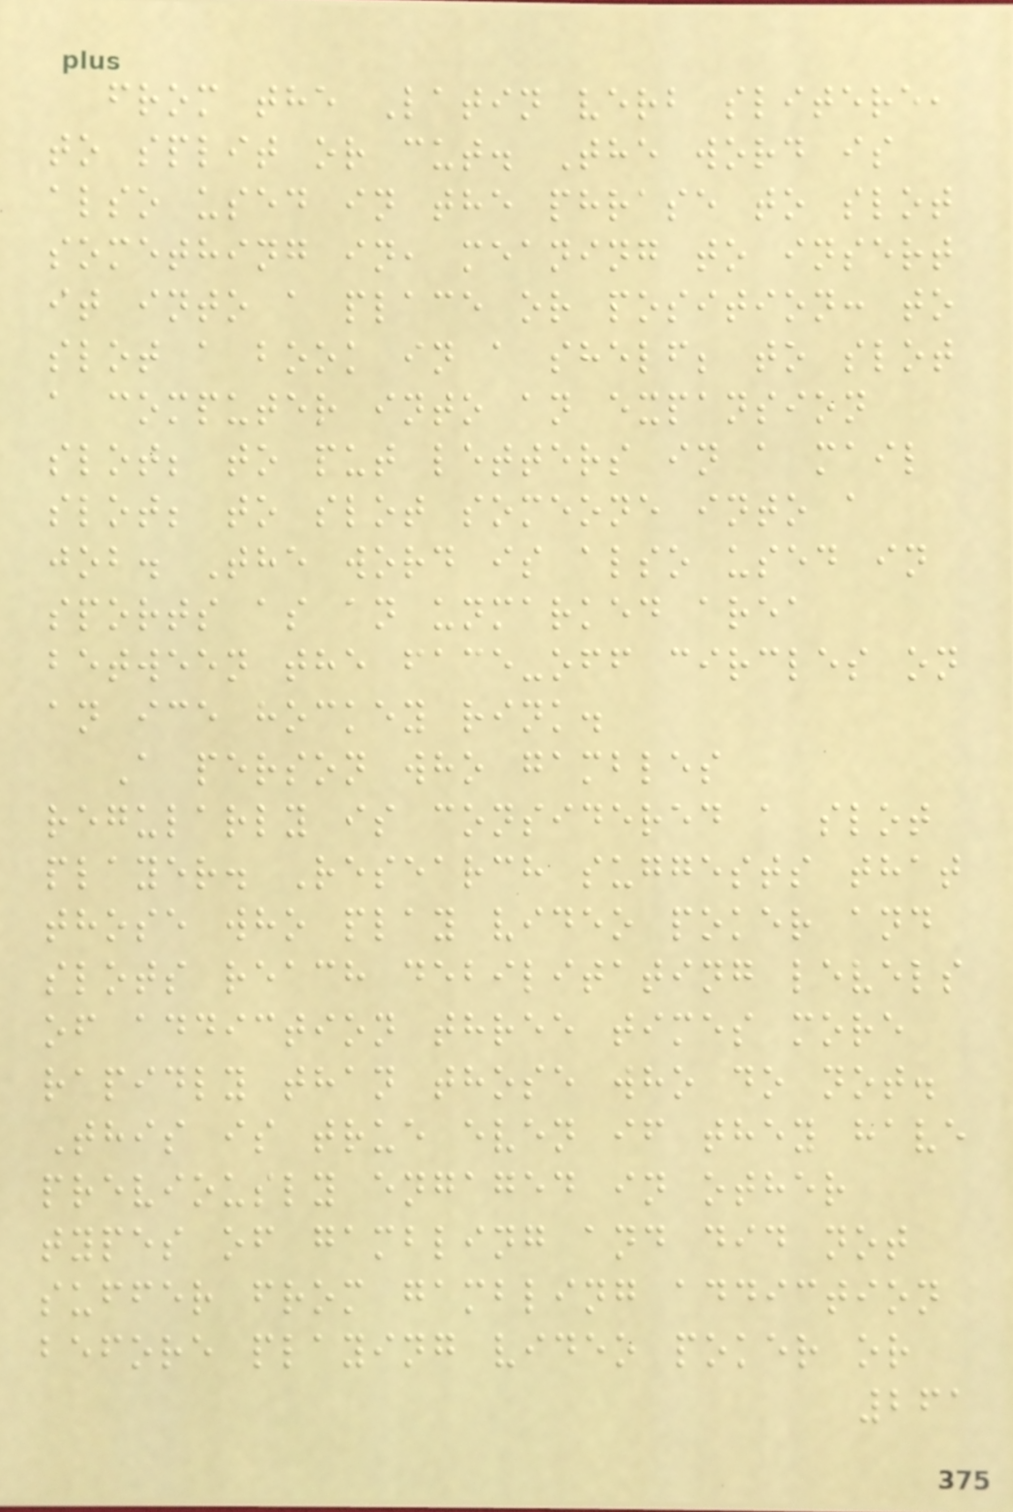from the Latin verb slitere,
to split or cut. The word is
also used in the phrase to slot
something in, meaning to insert
it into a place or position: to
slot a book in a shelf; to slot
a computer into an expansion
slot; to put letters in a mail
slot; to slot someone into a
job. The word is also used in
sports as an unmarked area
between the face-off circles on
an ice hockey rink.
A person who gambles
regularly is considered a slot
player. Research suggests that
those who play video poker and
slots reach debilitating levels
of addiction three times more
rapidly than those who do not.
This is true even if they have
previously engaged in other
types of gambling and did not
suffer from gambling addiction
before playing video poker or
261
